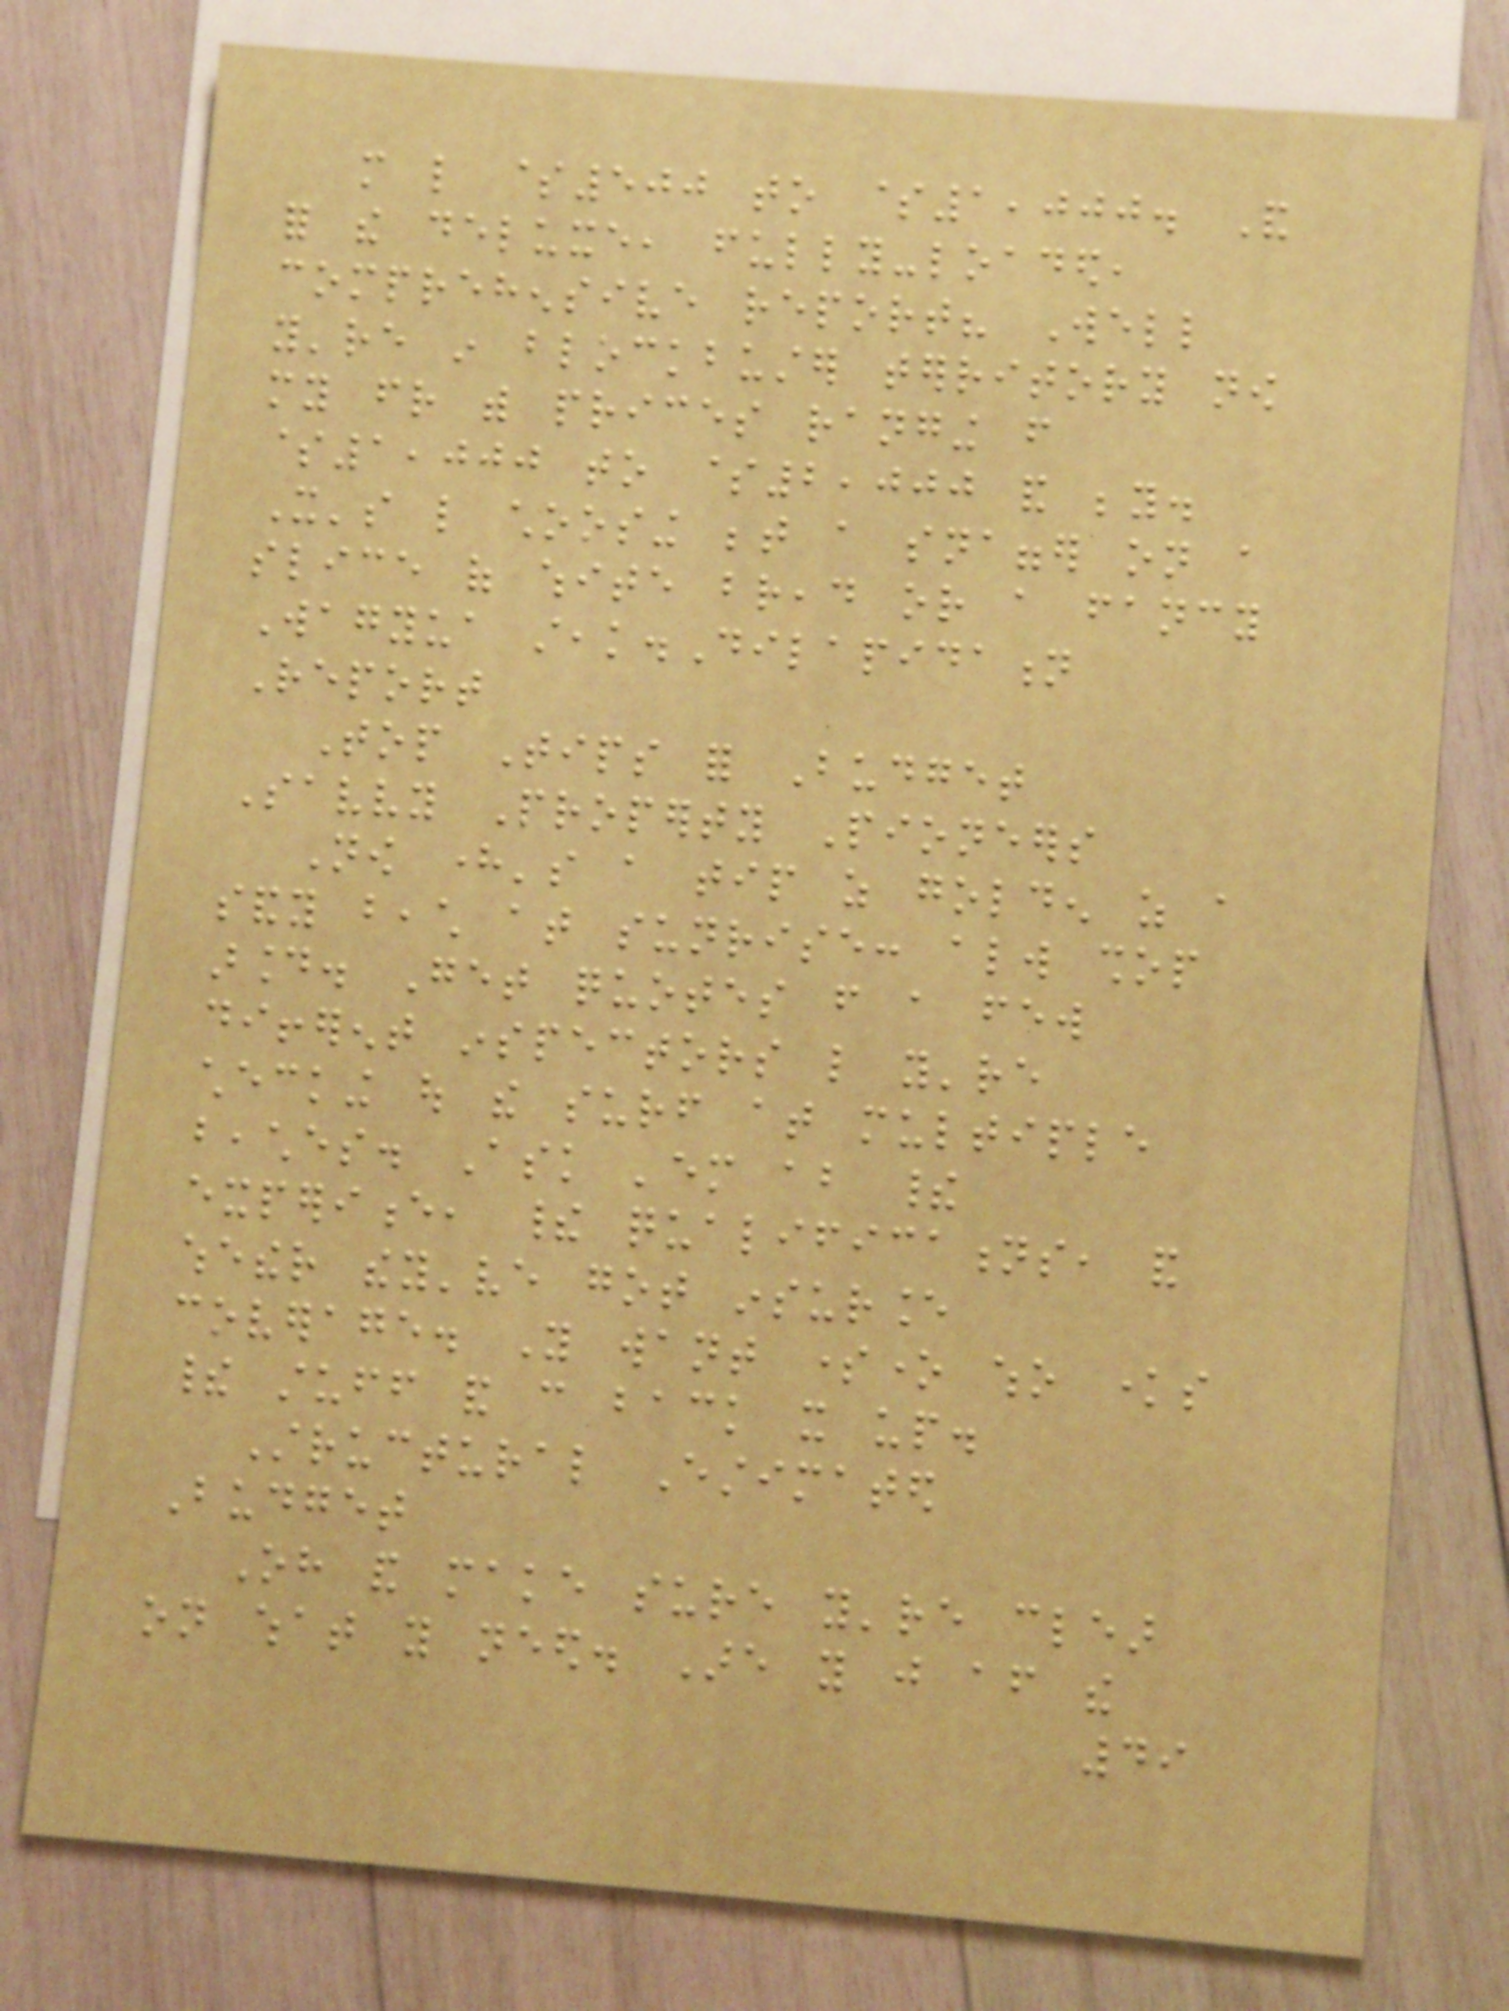more like $500 to $1,000. And
for the deluxe, fully-loaded,
comprehensive report? Well
you're in blockbuster territory now
my friend with prices ranging from
$1,000 to $2,000 and beyond.
It's like choosing between a snagger on a
slice of white bread or a fancy
Wagyua steak.Dilapidation
Report
Top Tips for Budget
Savvy Property Pioneers
Now here's a tip as golden as a
sandy beach at sunrise: always shop
around. Get quotes from a few
different inspectors like you're
checking out the surf at multiple
beaches. Ask 'em about their
experience, their qualifications, and
whether they've got insurance
coverage. You want someone who knows
their stuff and can back it up.
Structural Estimated
Budget
Oh and make sure you're clear
on what you need. Are you just after the
49
